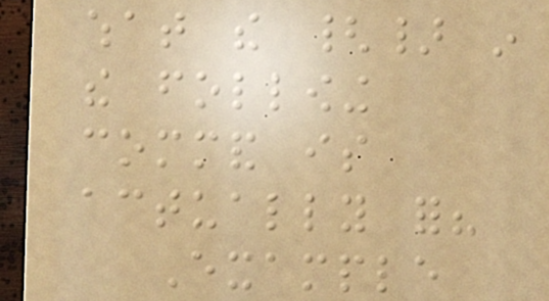what the {} in
the following
command is
actually for?
Example
